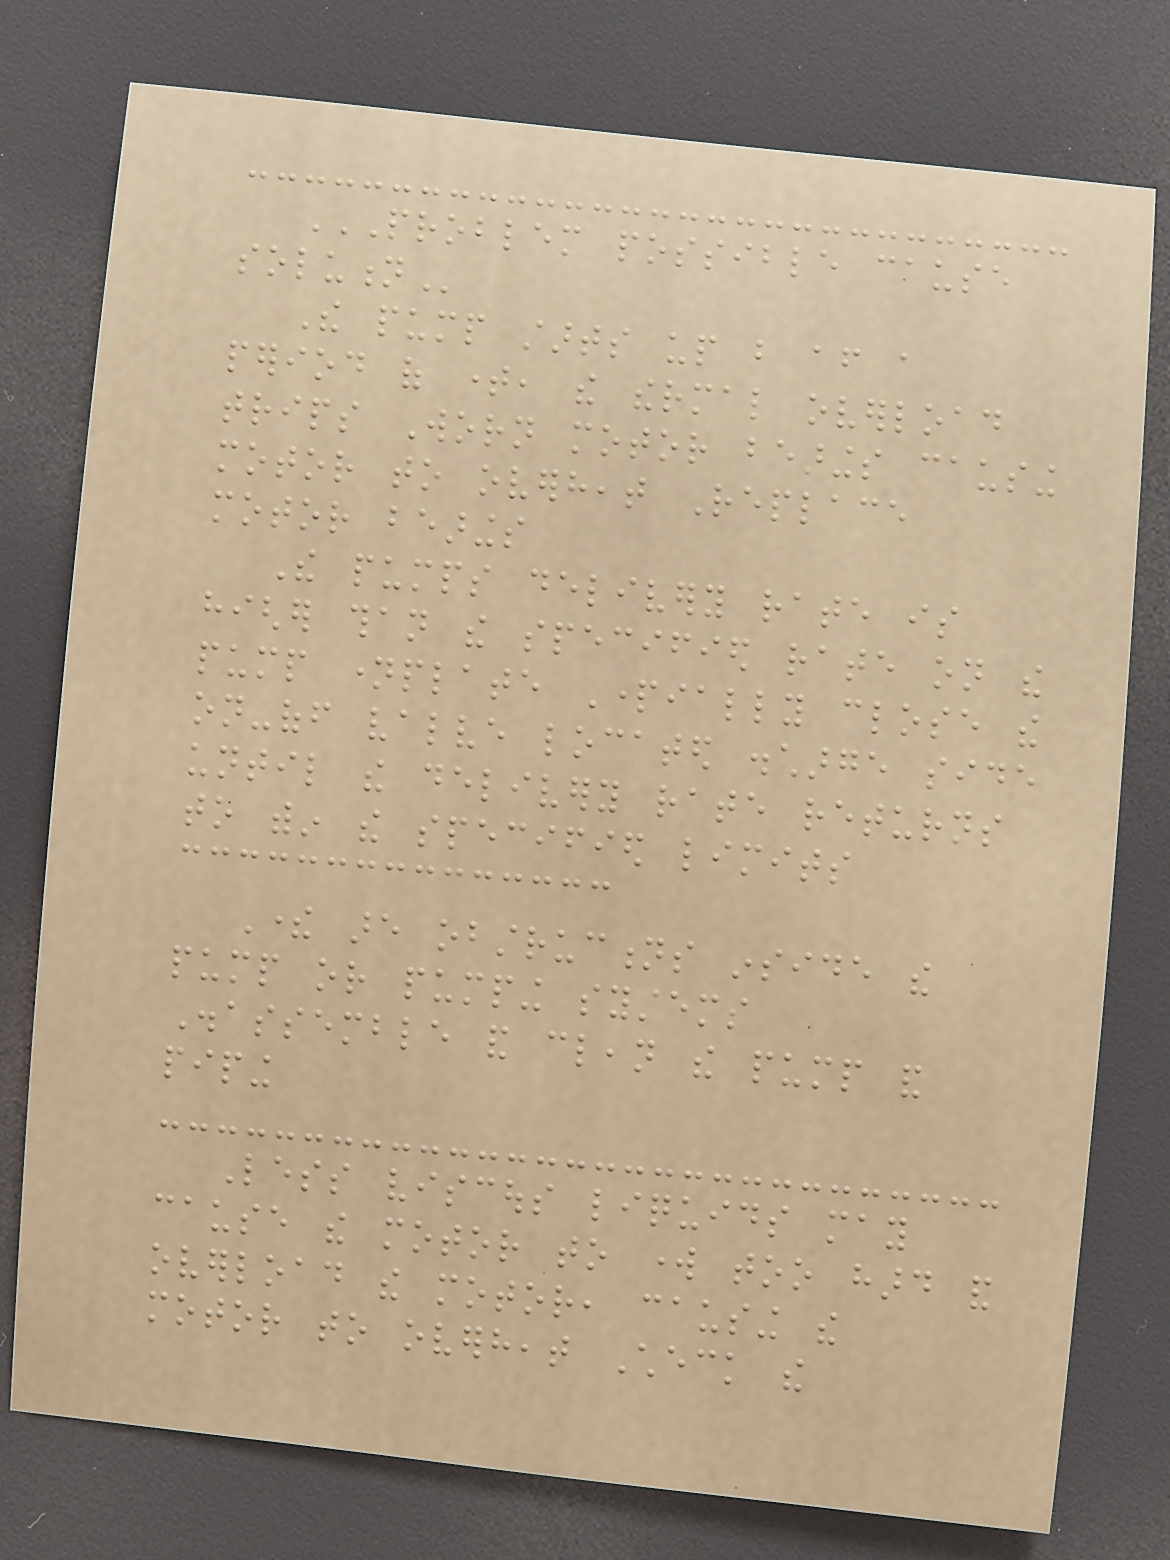PROBLEM POSSIBLE CAUSE
SOLUTION
The pump starts up but after a
period of time, the thermal overload
trips Worn motor bearings causing
motor to overheat Replace
motor bearings
The pumps delivery rate is
higher than the specified rate on the
pump nameplate Partially close the
on-off valve located discharge side
until the delivery rate returns
to within the specified limits
There are obstructions inside the
pump or pumping systems
Disassemble and clean the pump and
piping
Less viscous liquids may
cause the motor to work too hard and
overload the motor, causing the
motor to overheat Check the
